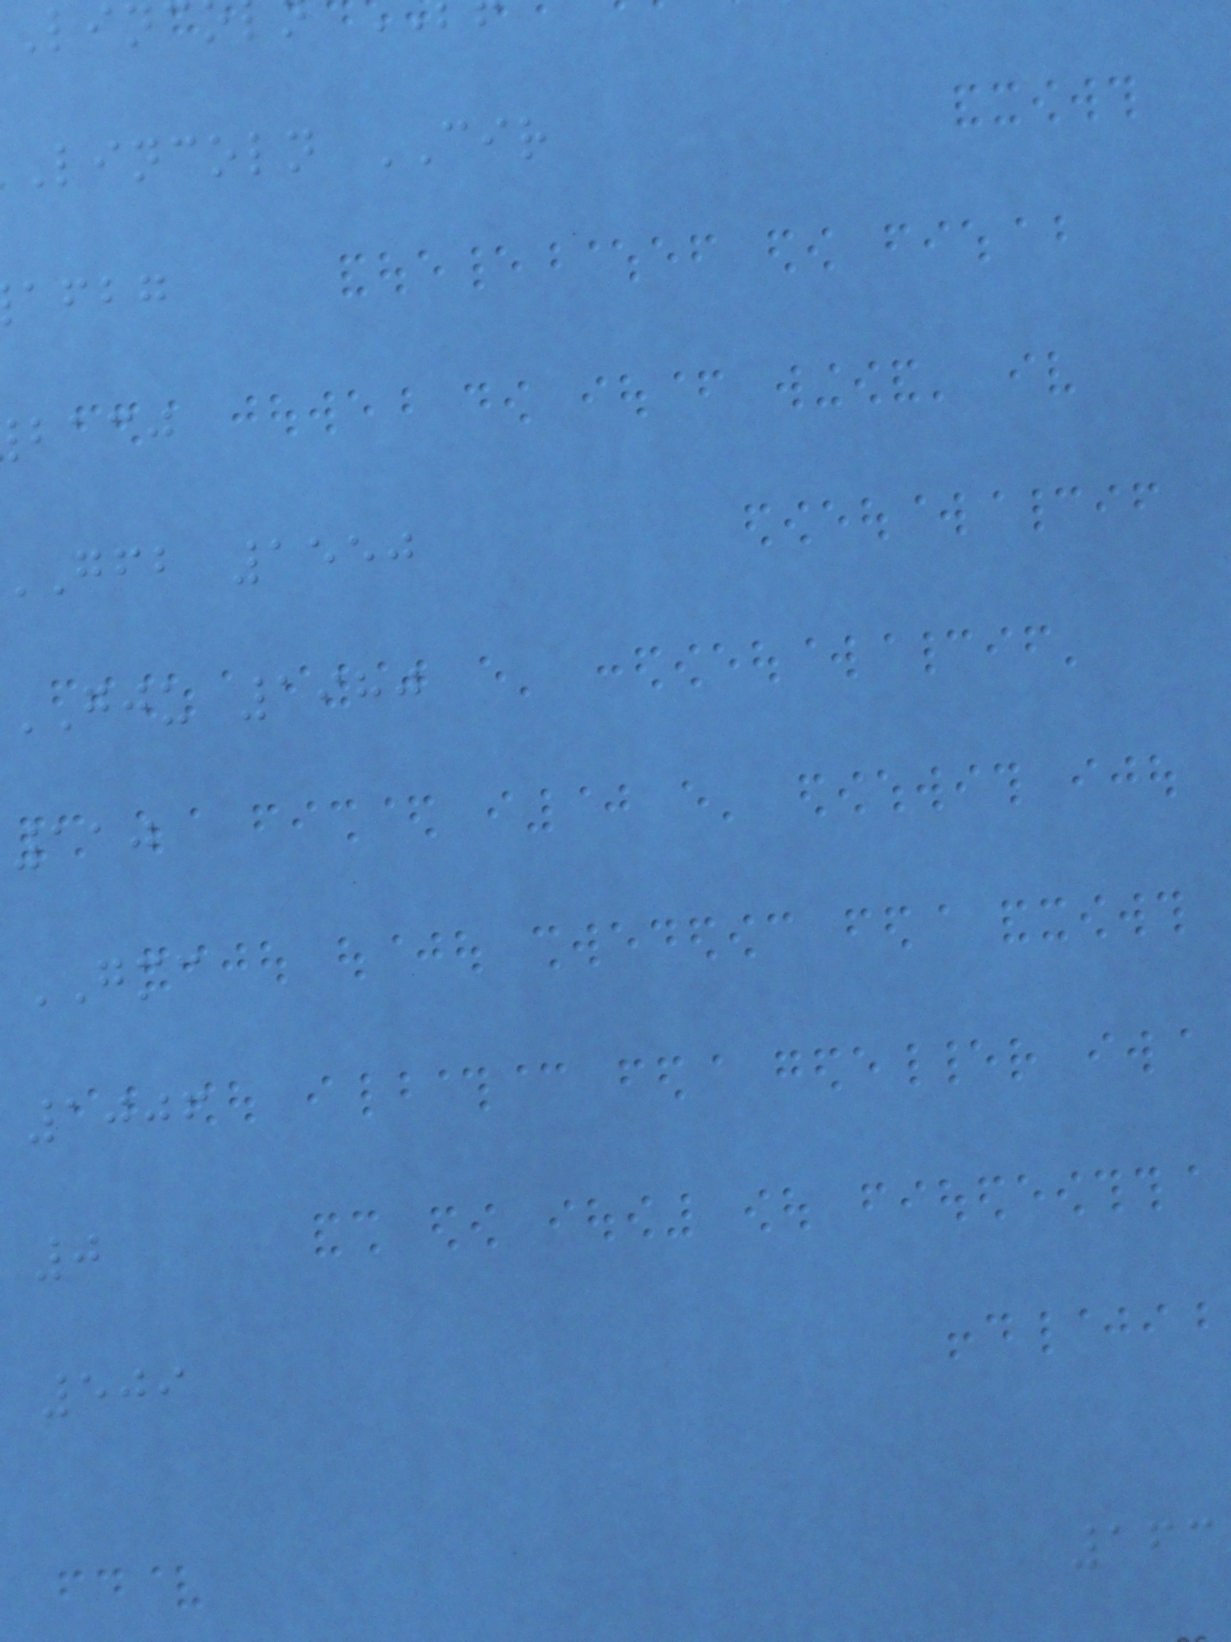lincoln CIR
afbg
bacj
gfb 1550
GJU 1980
110
GMC
1006
0
509
163
